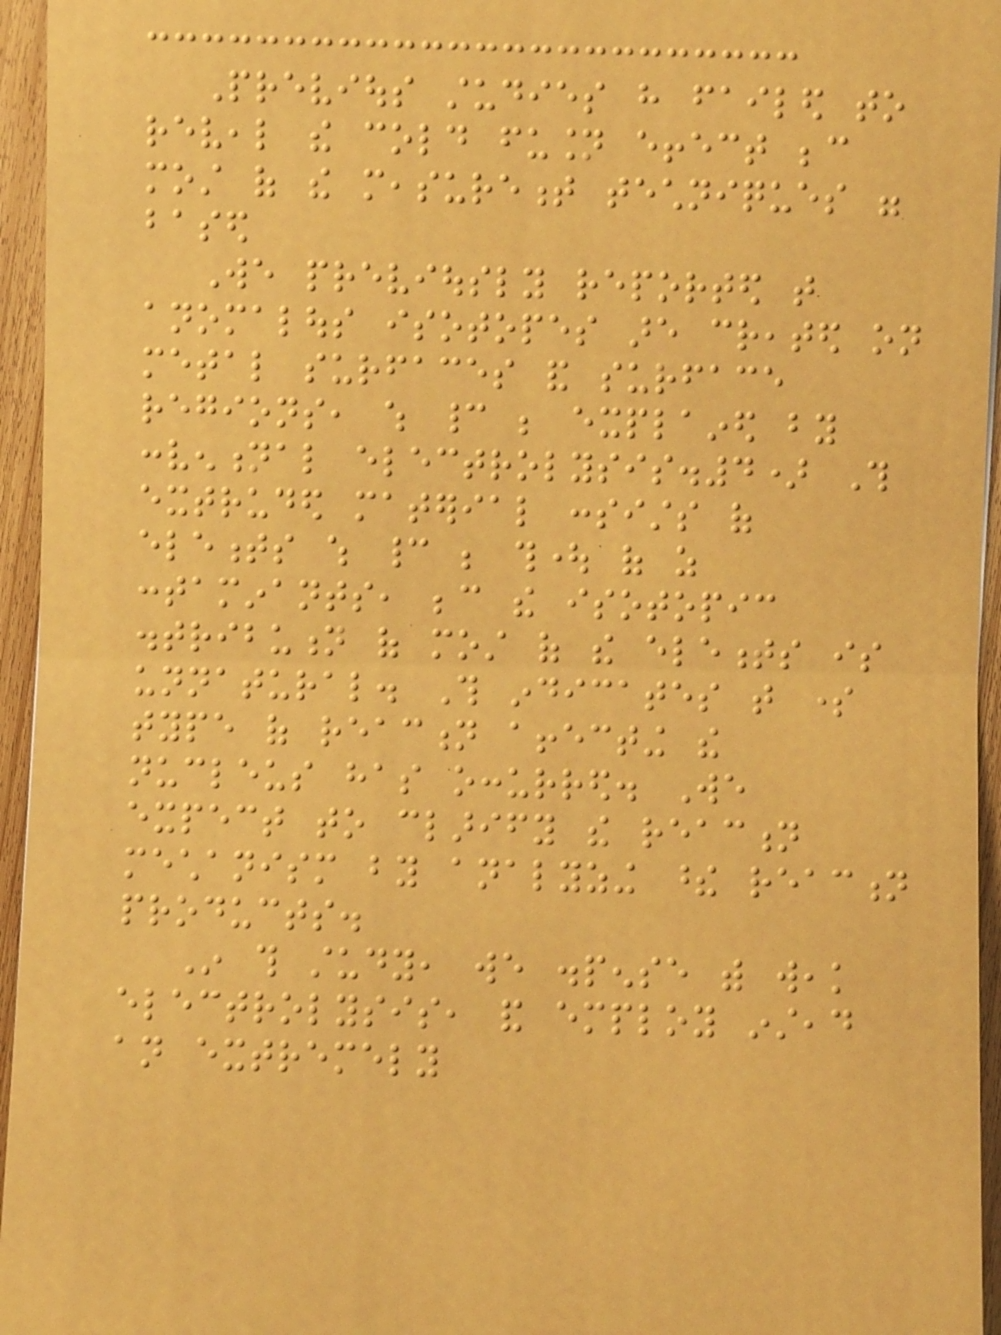Previous studies have failed to
reveal the cold fusion effect because
most of the measurement techniques were
based
We previously reported that
anomalous isotopes are created on
metal surfaces and surface
regions, which cannot be explained by
conventional electrolysis.4) This
extruded material consists of
elements which cannot be thought of as
contaminants, because the isotopic
distribution of most of the elements is
unnatural. This indicates that some
type of reaction affecting the
nucleus has occurred. We
expect to clarify the reaction
mechanism by analyzing these reaction
products.
In this study, we dispense with weak
electrolysis, and employ instead
an extremely
